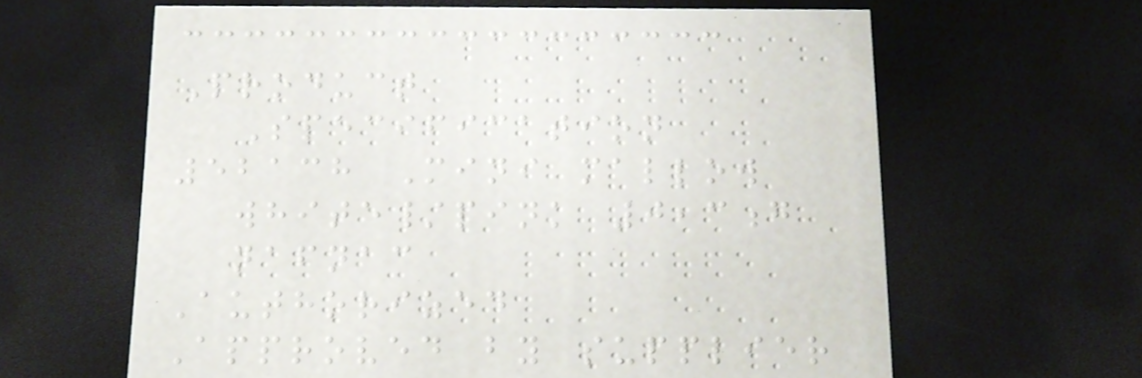Product
Specification
52138 Mini mallow
white/pink 0,3g
nafnac
Authorized
Approved by supplier
